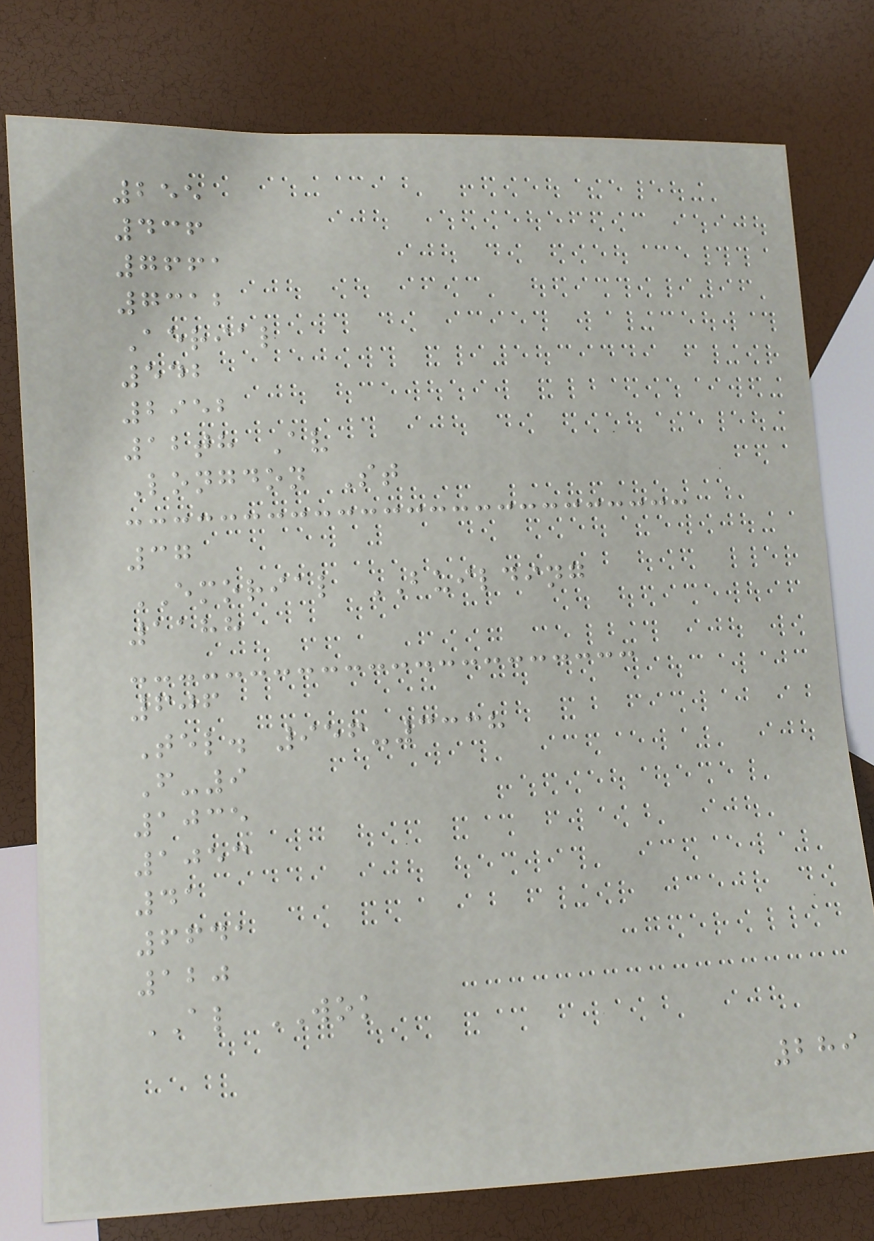255
436
7661
7312
Aerial
542
2952
12th Av
Longdon St
37
EMORIAL BUILDING
1188
606
Tel. 956-3338
F-9
1035
1053
41
6641
120
AL WOK
289
